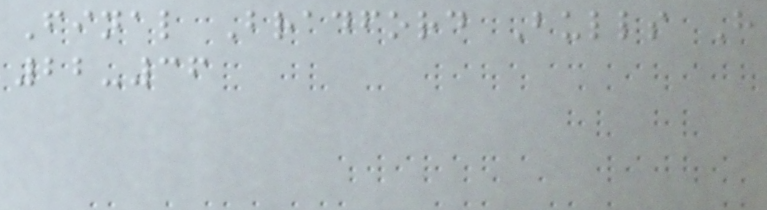Final Bradford Bulls H
22-36
